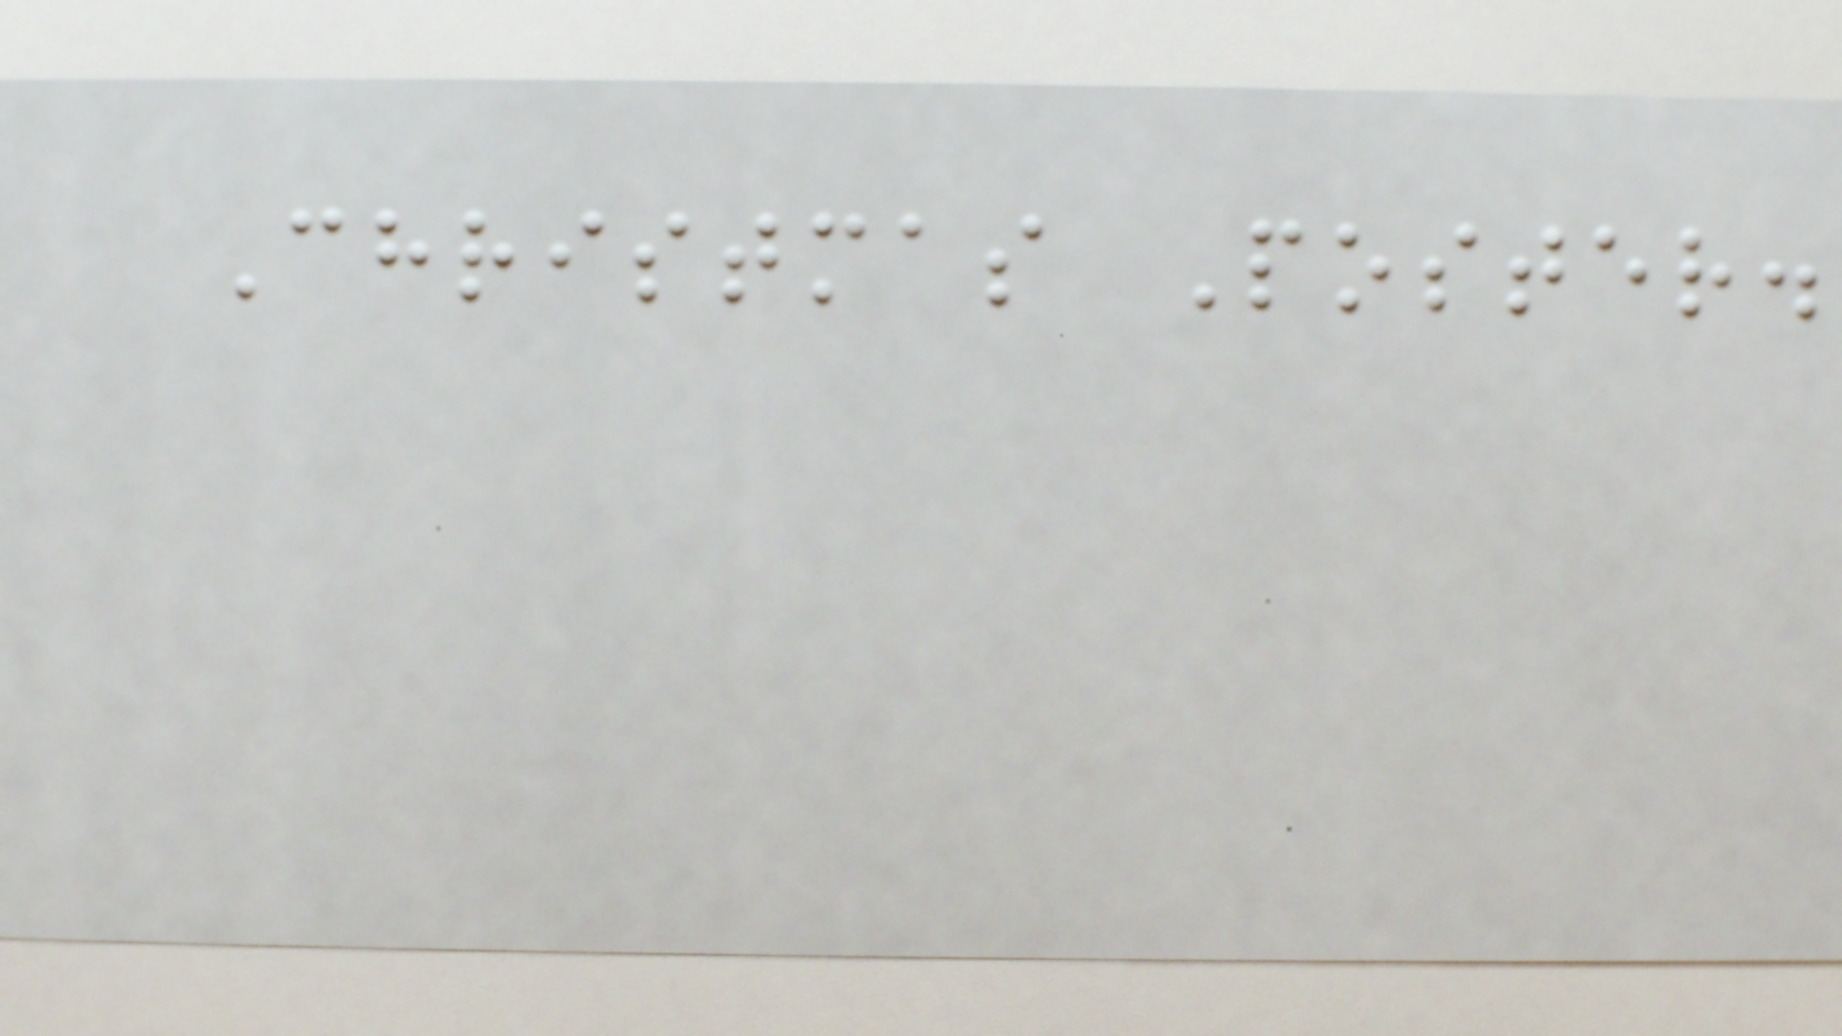Christmas Poster.
